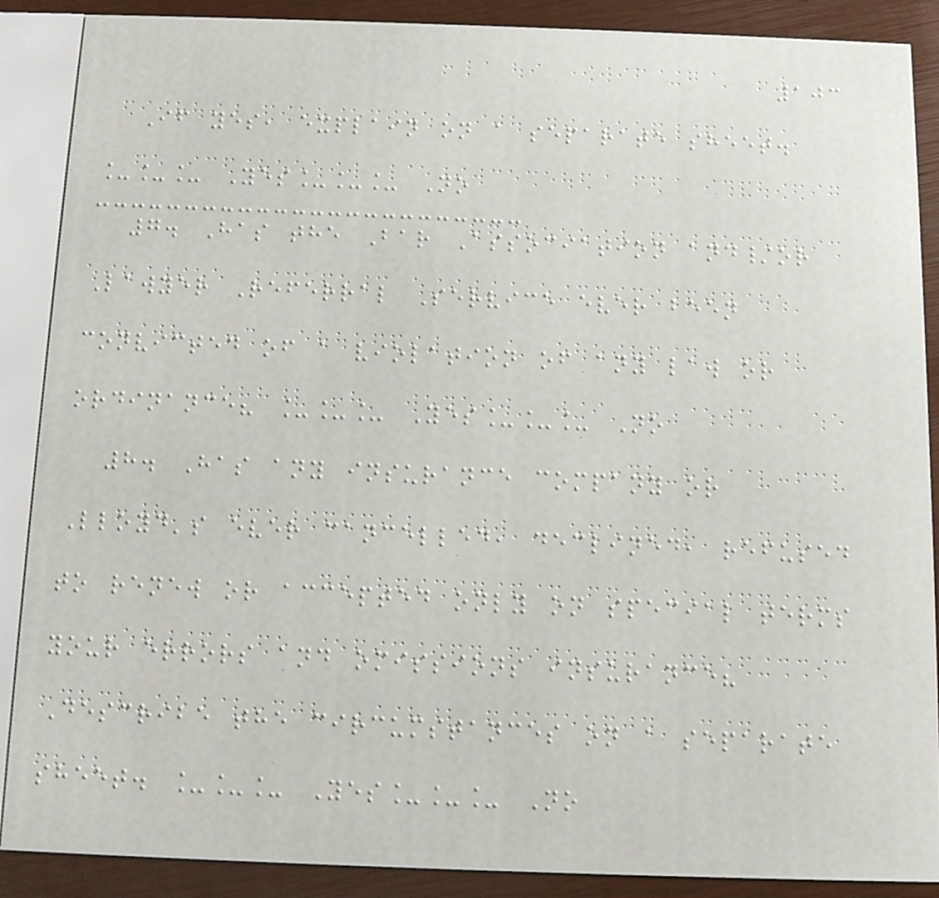103
If yes, explain on a separate sheet.
___ Yes___ No
7. Has the Bar Association and/or
Lawyer Referral Service ever been
convicted of a violation of any law or
ordinance? ___ Yes___ No
8. Has any insurance company or
Lloyd's ever cancelled, declined, refused
to renew or accepted only on special terms
your errors and omissions insurance?
Describe the circumstances on a separate
sheet. ___ Yes___ No
